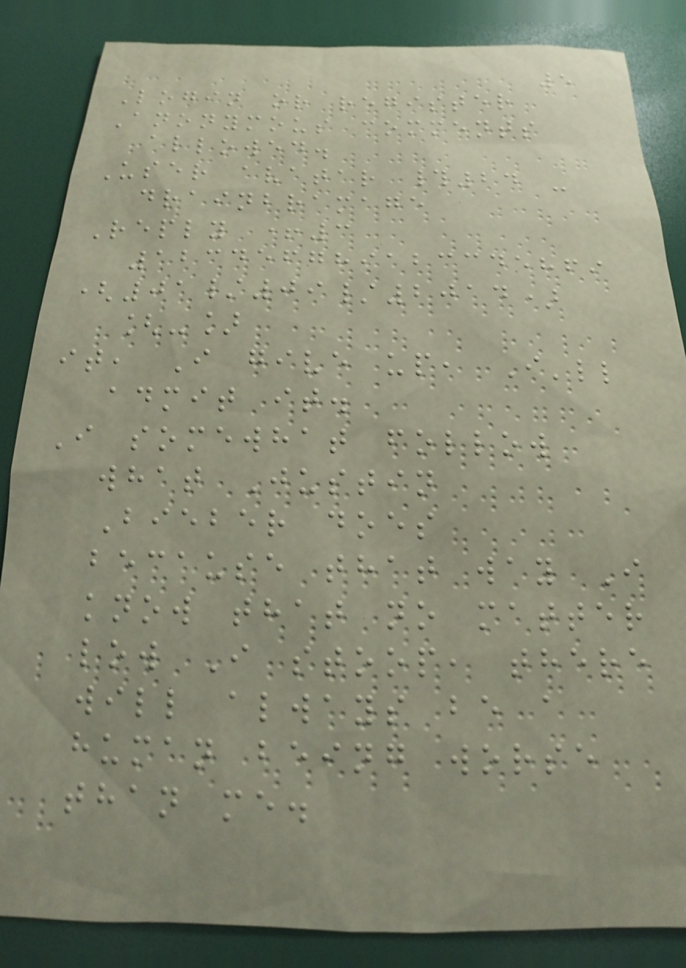5
Login or register
Anonymous comments
allowed.
User avatar #24 -
drainbramage
Reply +3
123456789123345869
(01/09/2014)
[-]
it, I give up, I'll
admit it.
I somewhat follow
what Justin
Bieber does
because that way I
know that no matter
low I stoop, there
will always be a
human being worse
than me.
